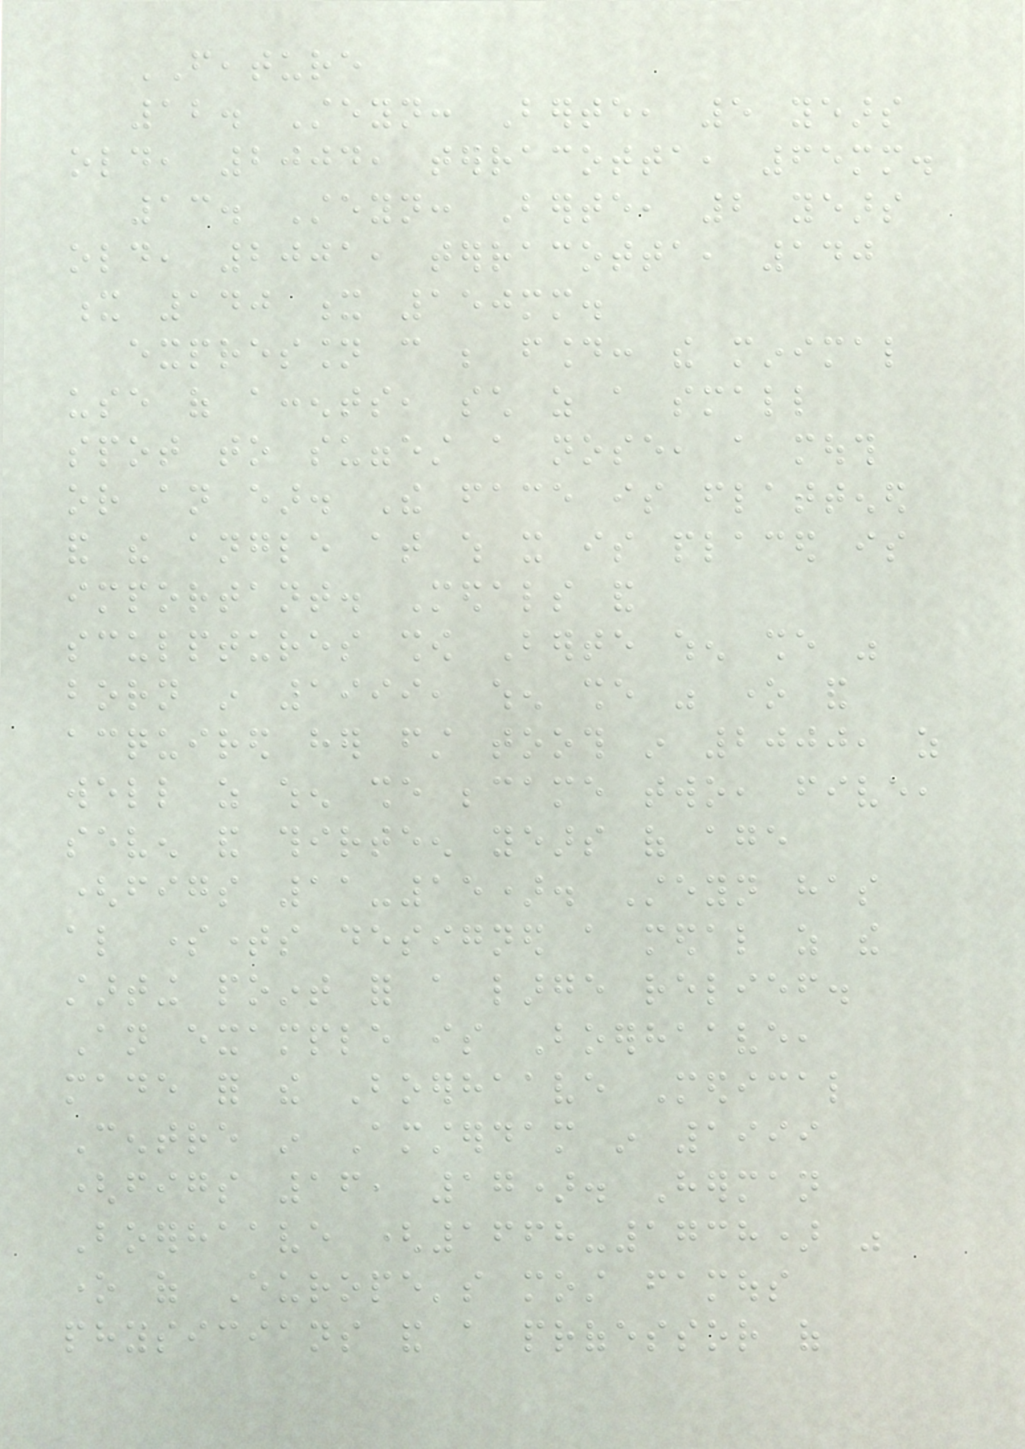FEATURE
12. Steyn: Berte, 5 years
old, 2004, terracotta, 65mm.
13. Steyn: Berte, 2 years
old, 2001, terracotta, 140
x 140 x 150mm.
expression can be found: the minimal
use of accents, such as a small
spot to suggest a nose, a mouth
or an ear. The face is flattened
and the angle at which it is placed is
important. Medals and
sculptures show Berte when she was
born in 1999, when she was one and
acquired her first tooth in 2000, as
well as when she became two, five,
seven and thirteen years of age
(figs 11-15). Steyn has
also sometimes designed a medal as the
starting point for a large relief.
An example is Boerhaave,
made for the Boerhaave Medical
Centre in Amsterdam in 1999
(figs 16, 17). Herman
Boerhaave (1668-1738) was
one of Europe's most famous
physicians and a professor of
